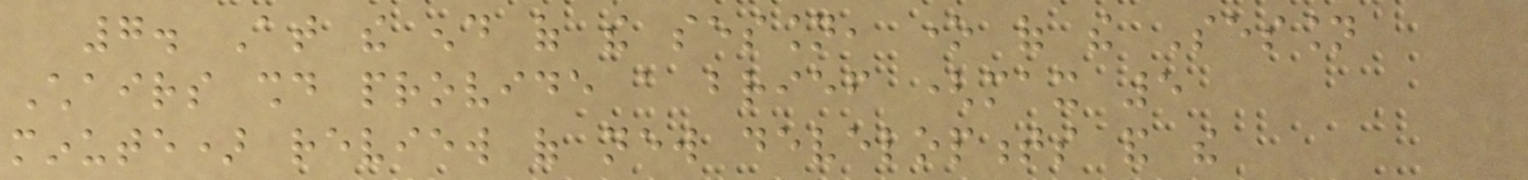7. At the end of the session, one of the Session
Chairs should provide a brief (max 5
minute) review of new developments and the
